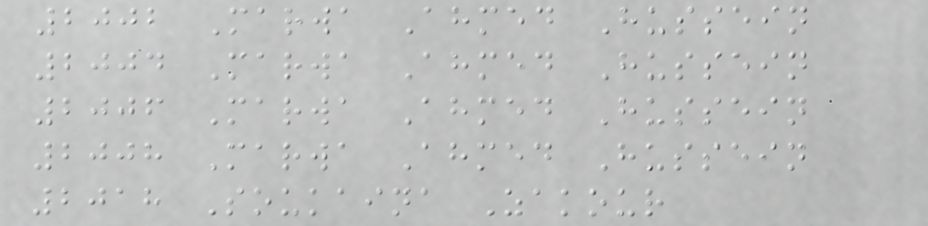2002 Marwa Ahmed Hussein
2004 Marwa Ahmed Hussein
2006 Marwa Ahmed Hussein
2008 Marwa Ahmed Hussein
2018 Soukaina Zakour
